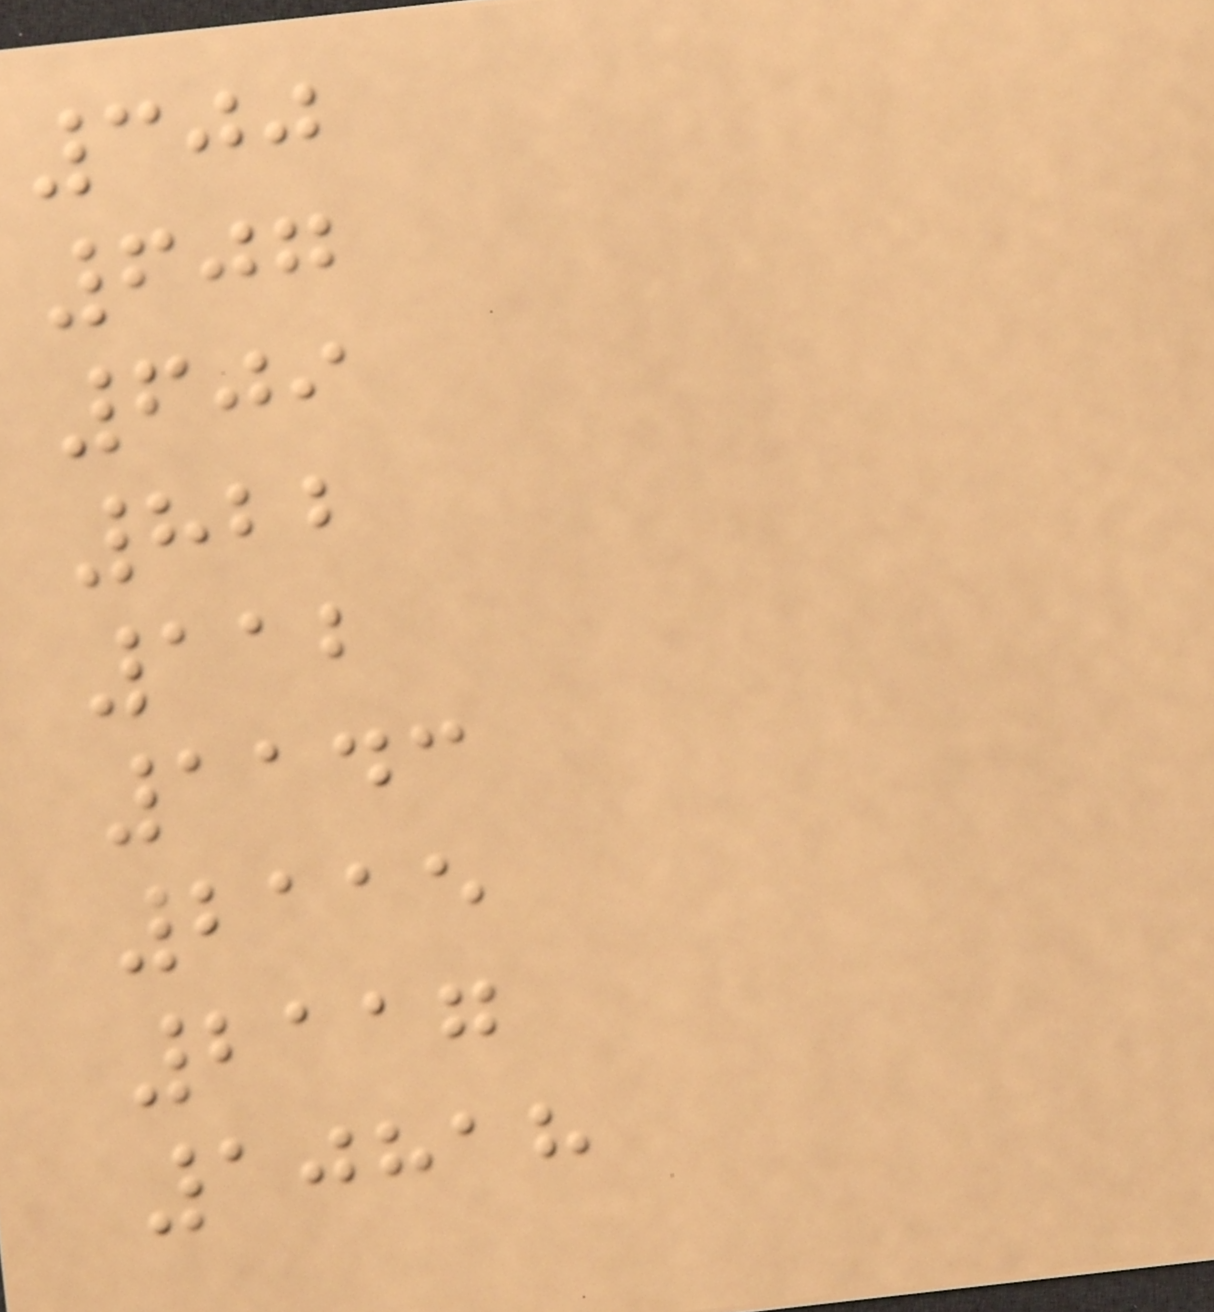300
607
609
822
112
1143
2115
2117
10818
